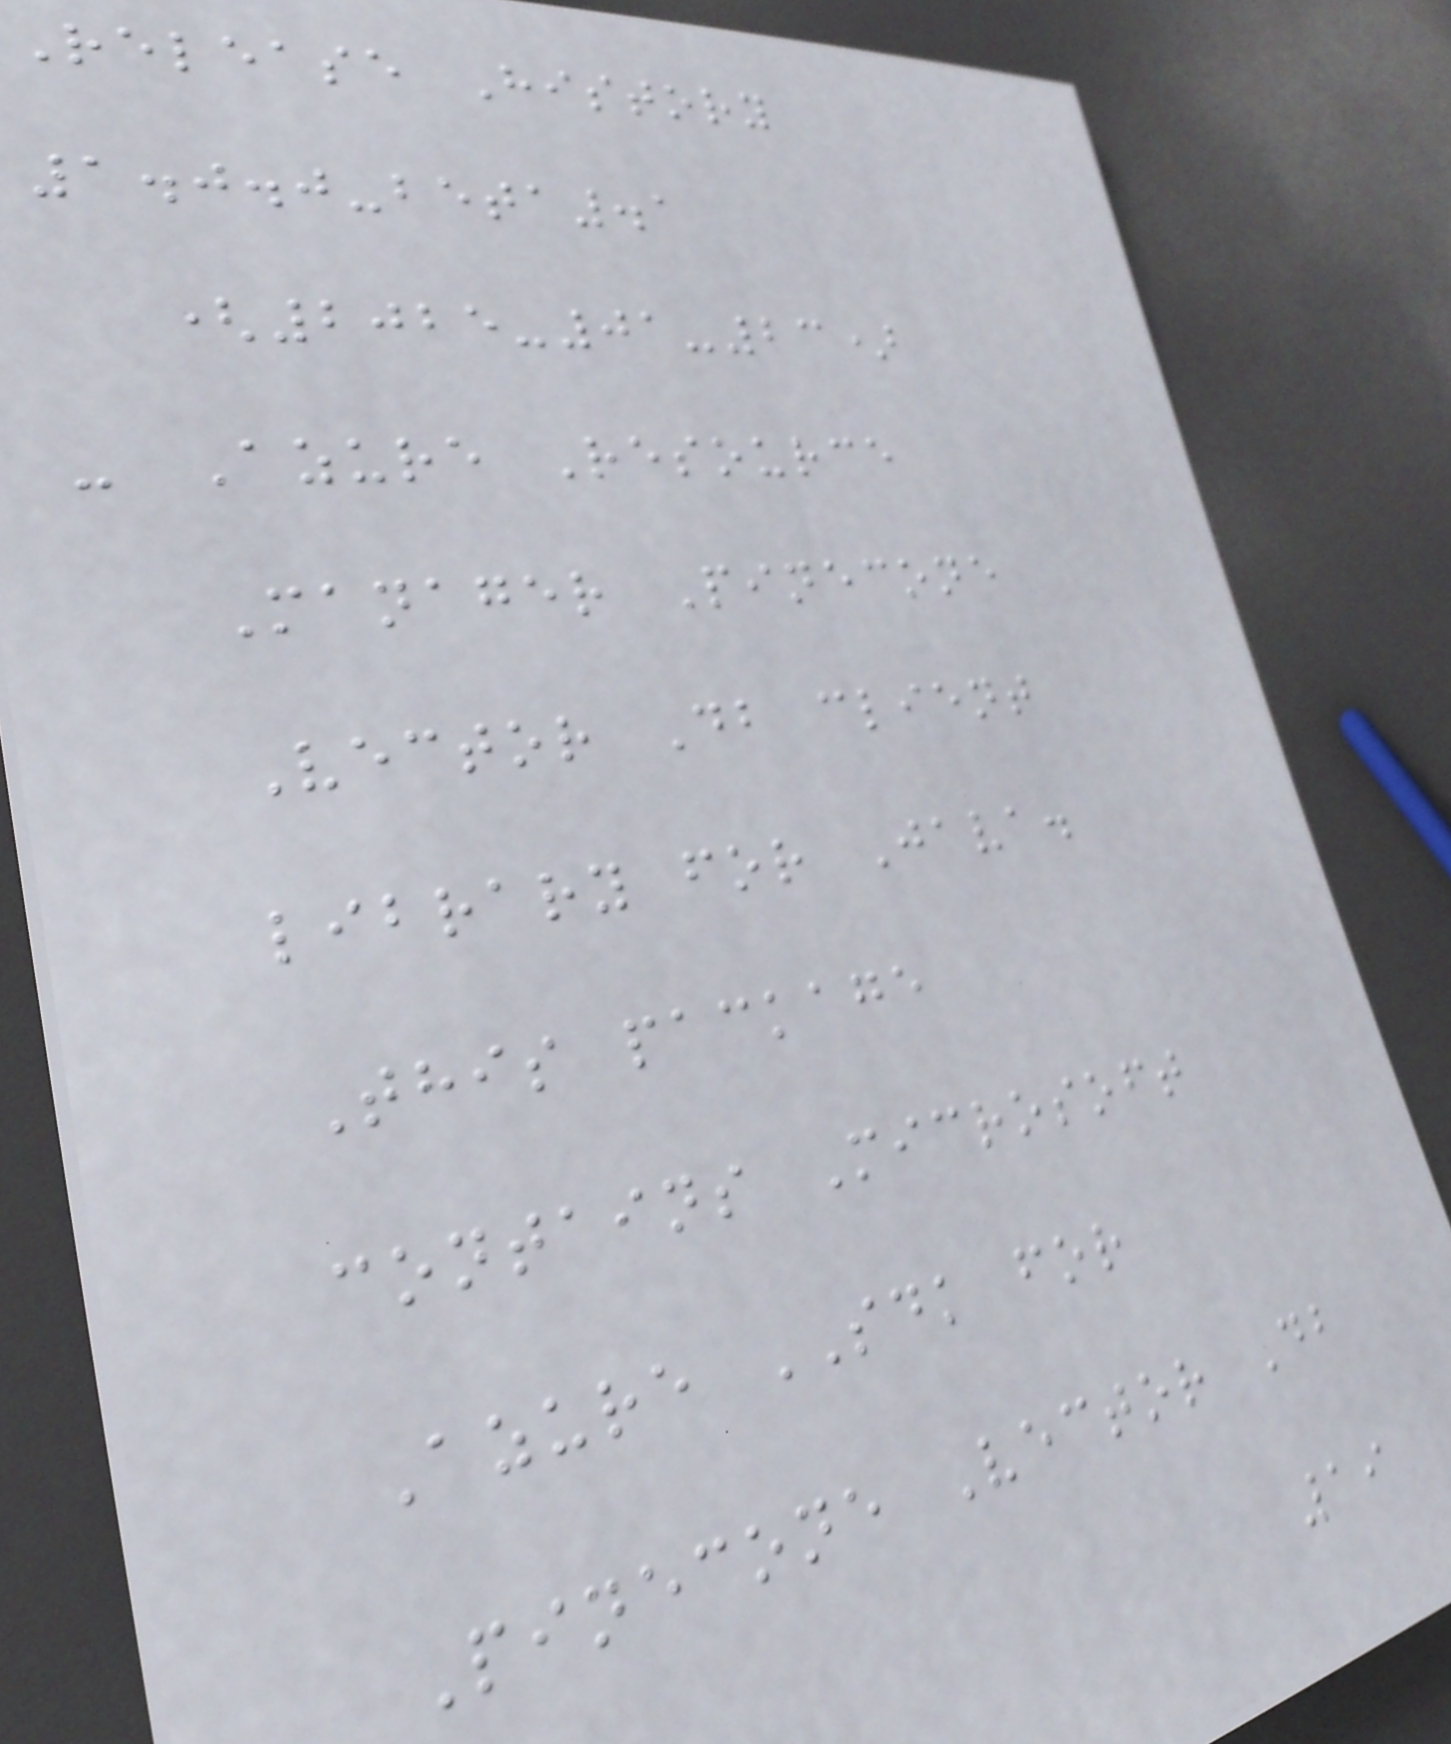Release History
1.0.0-beta.1
(2025-01-23)
- Azure Resource
Manager Pinecone
Vector Db client
library for Java.
This package
contains Microsoft
Azure SDK for
Pinecone Vector Db
19
